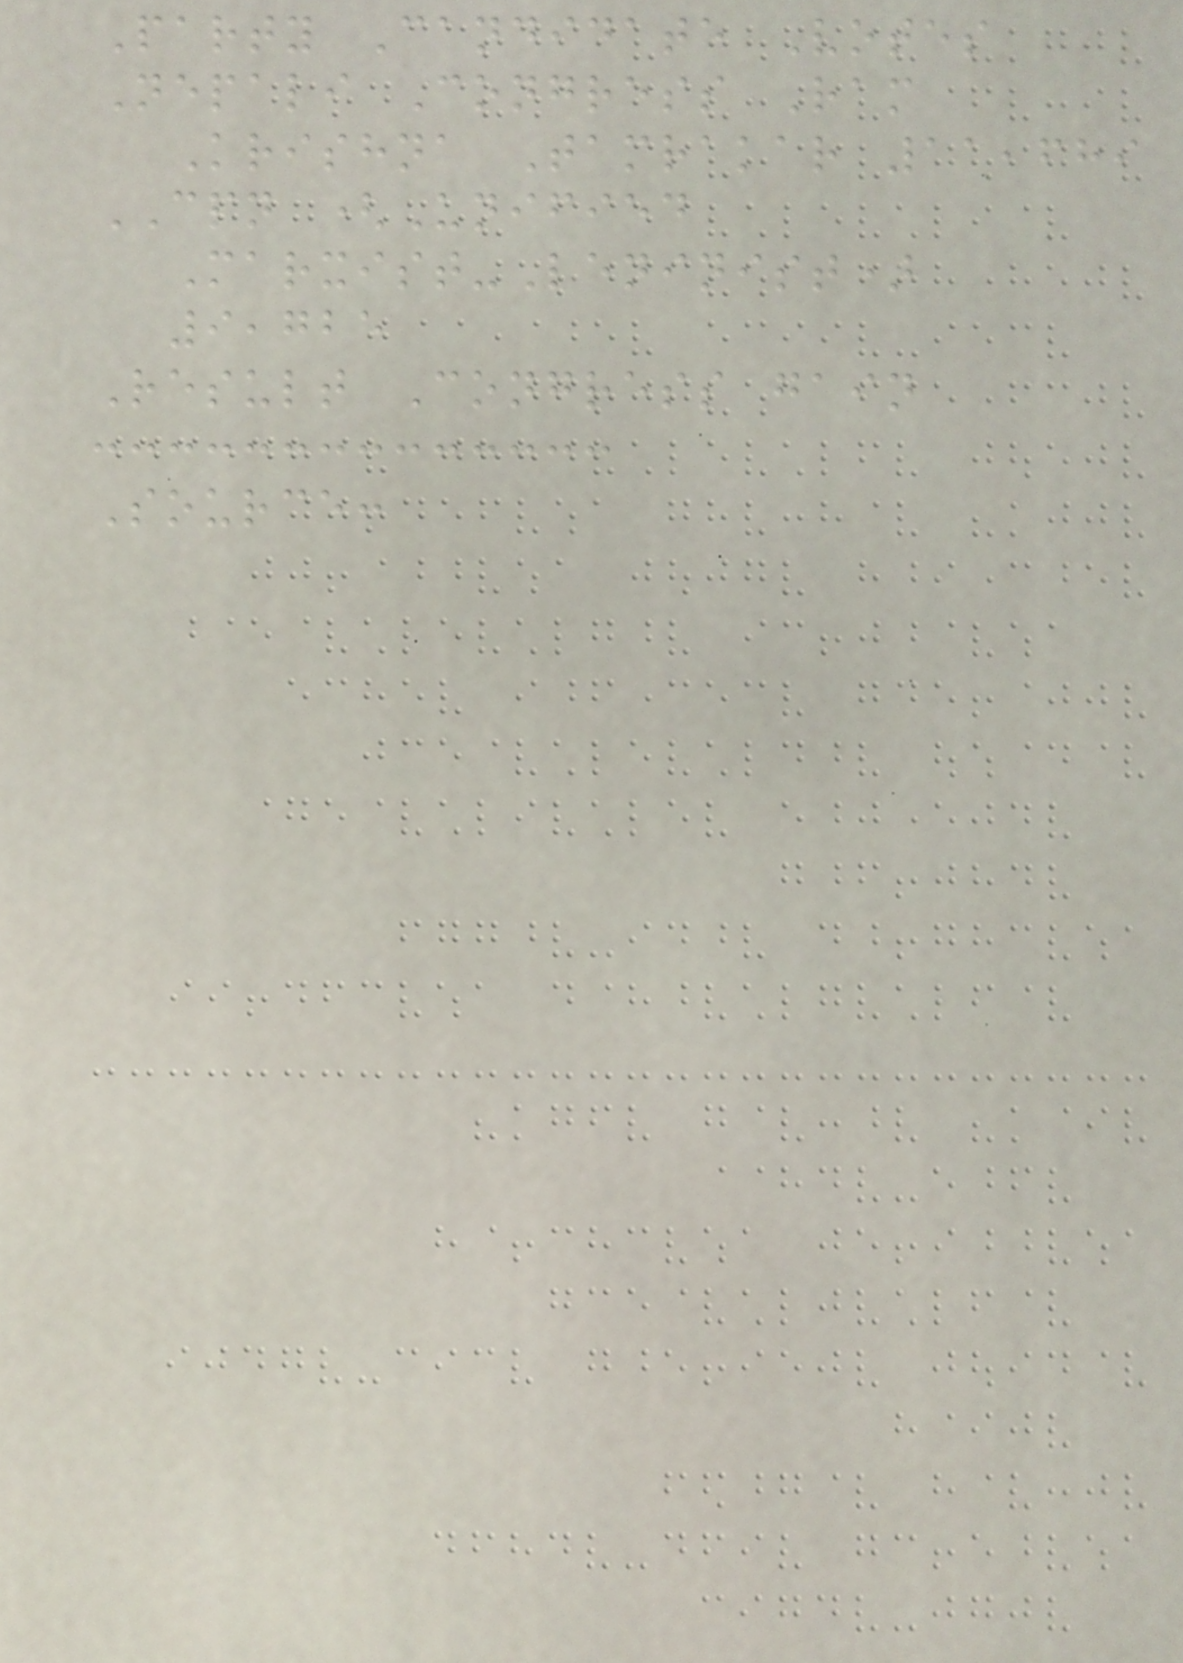Party Candidate Votes
Nepali Congress Ram
Krishna Tamrakar 11,689
CPN (Unified
Marxist-Leninist)
9,725
Result Congress gain
Source:
